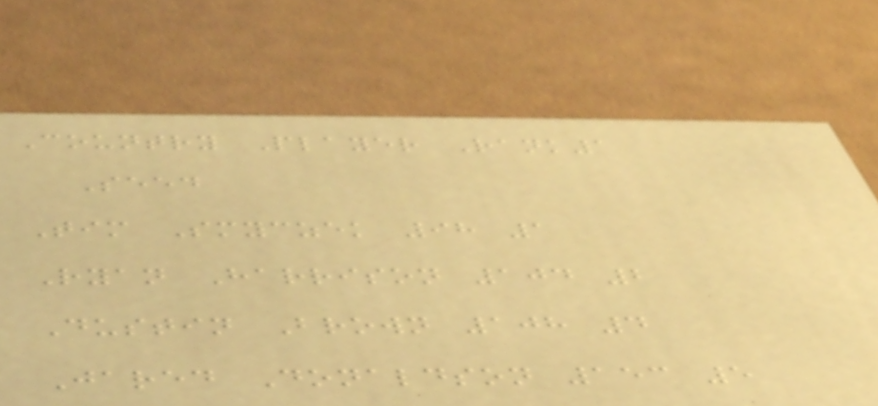Country Player Rank1
Seed
Tim Smyczek 98 1
Ryan Harrison 104 2
Dustin Brown 108 4
Jared Donaldson 153 5
